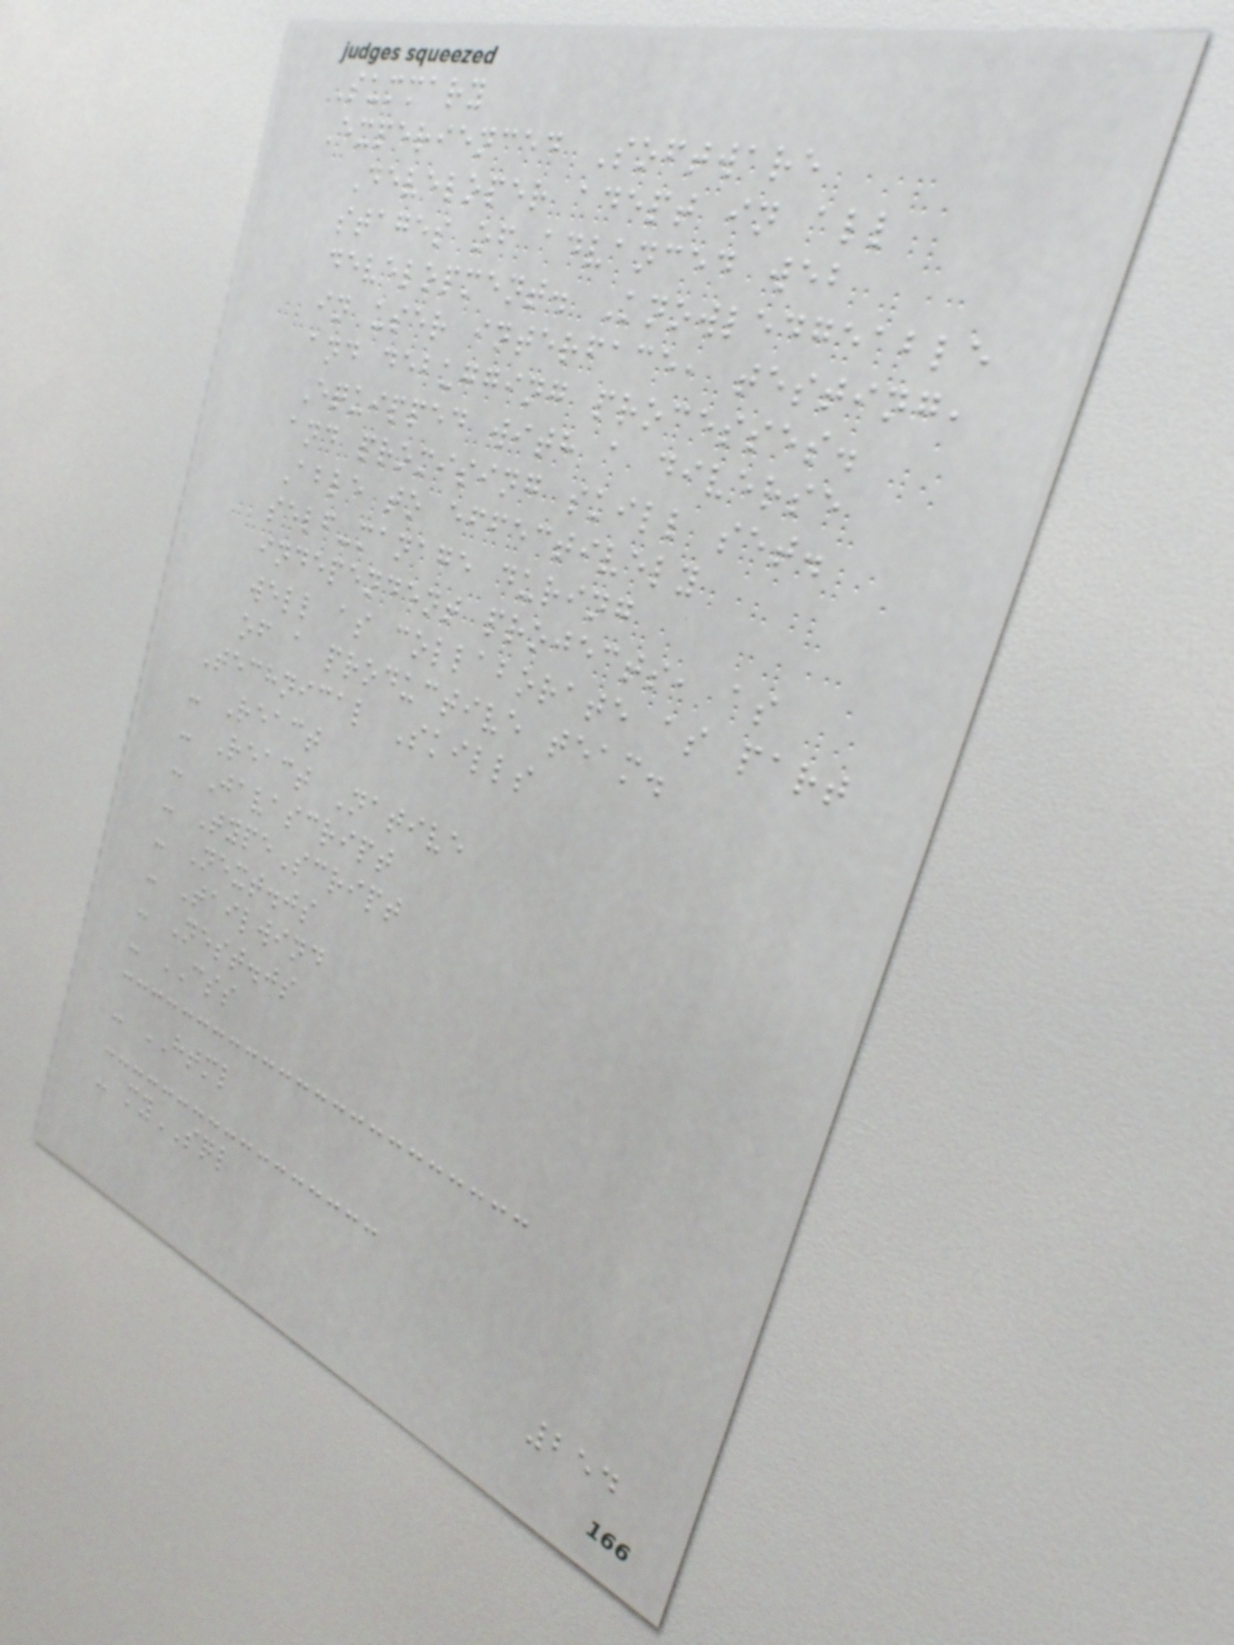Summary
Experienced Software
Developer adept in all
stages of advanced web
development. Knowledgeable
in user interface, testing,
and debugging processes.
Equipped with a diverse
and promising skill set.
Able to effectively
self-manage during
independent projects, as
well as collaborate as part
of a productive team.
Technical Skills
- React
- React Native
- Javascript
- TypeScript
- Next.js
- Tailwind
- Nest.js
- CSS
- HTML
- mySQL
254
